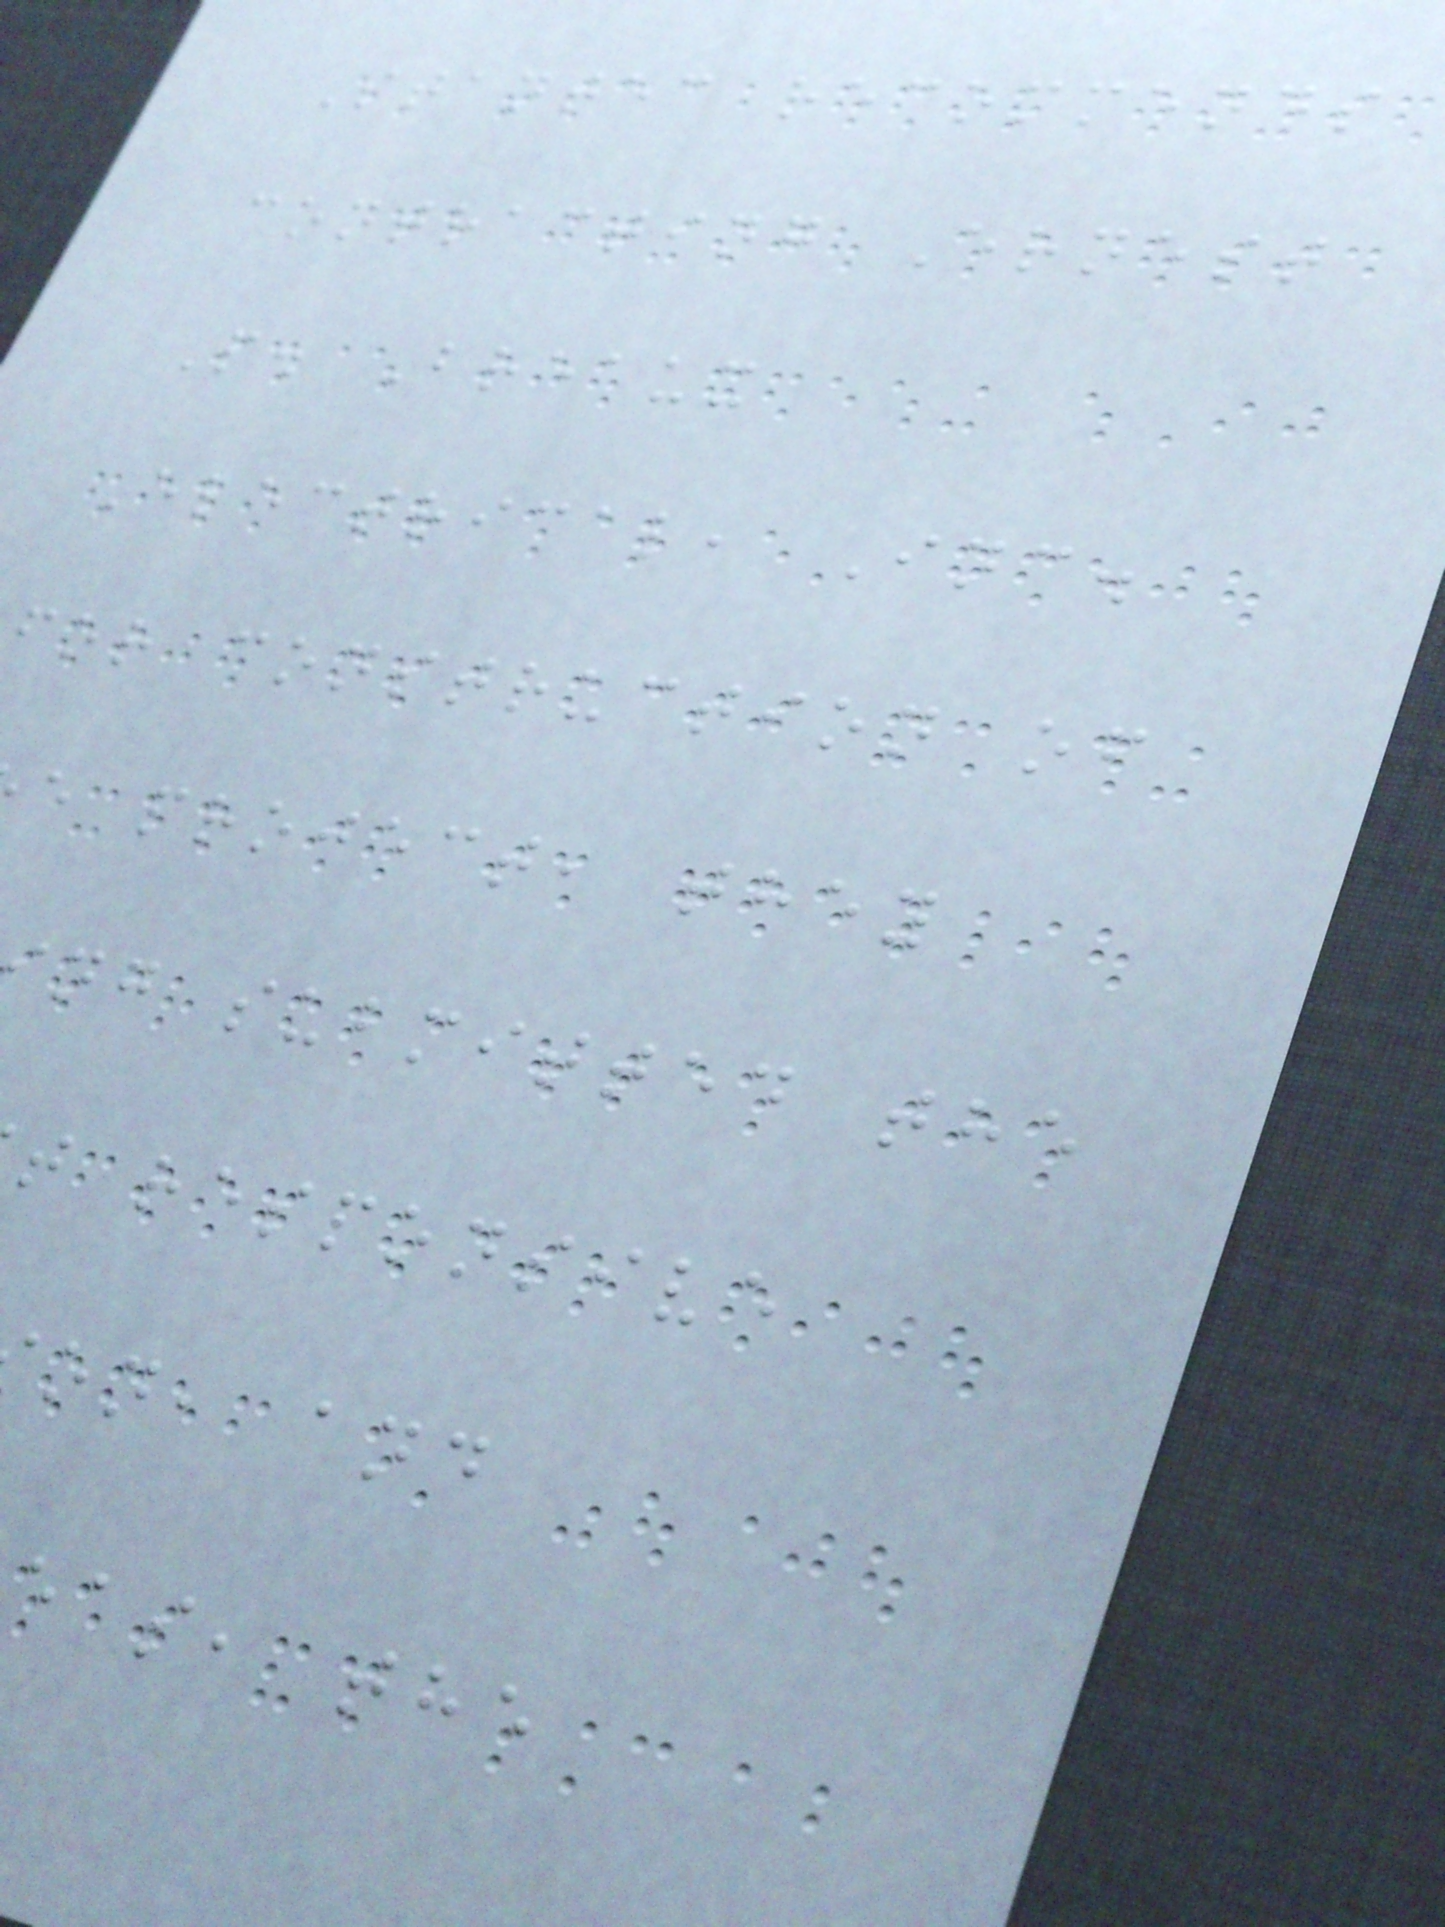Stantec recommends
contracting Ernest
P. Breaux
Electrical, Inc.
for construction of
e project, they
ng submitted the
t responsive
on, and
eas, the
